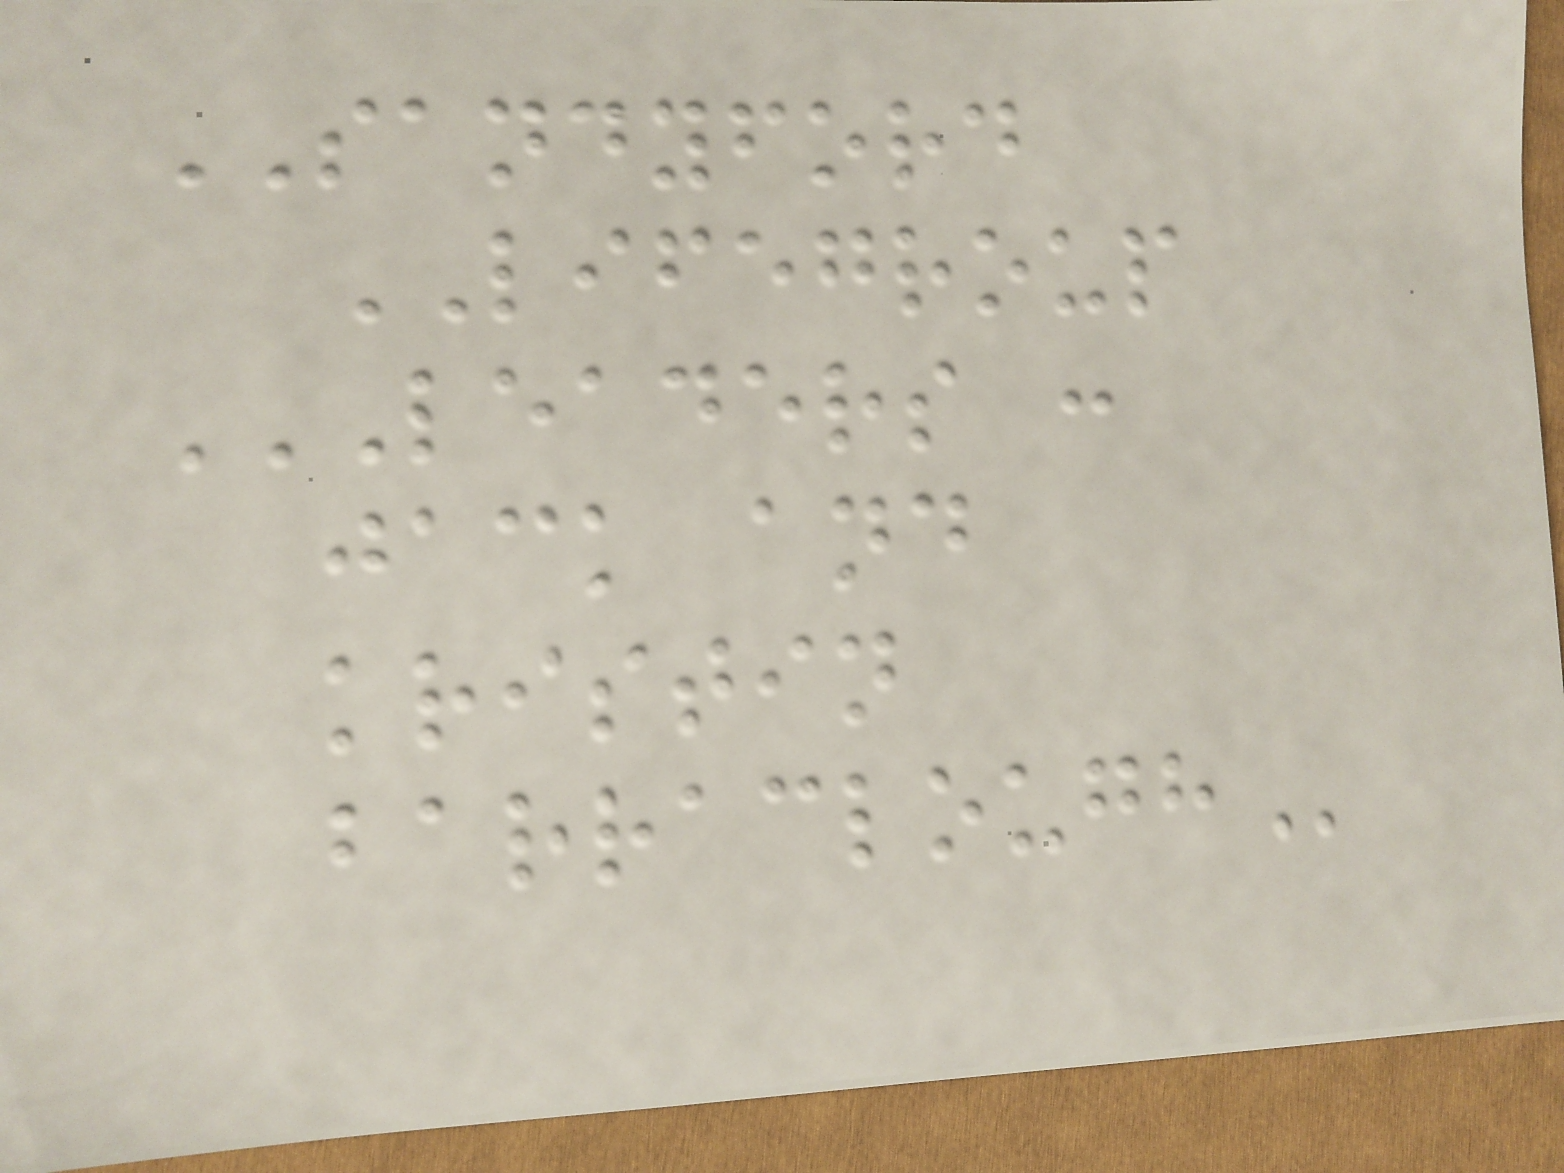SANDYFORD
LIFEGROUP
LEADERS :
JACK AND
KRISTIN
BARRACLOUGH
